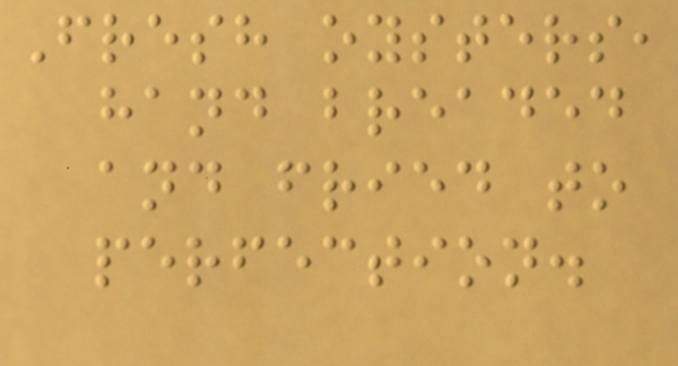Fresh oysters,
hand breaded
and fried to
perfection.
